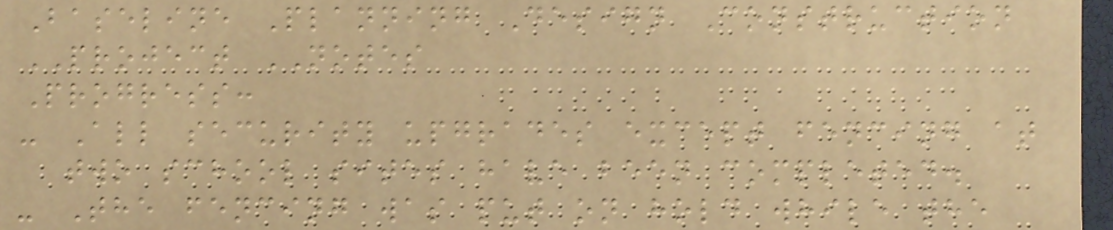Baseline Planning Design Construction
PROJECT NOTES
Progress:
- All security upgrades except fencing at
two school sites have been completed.
- The fencing was put on hold while the
